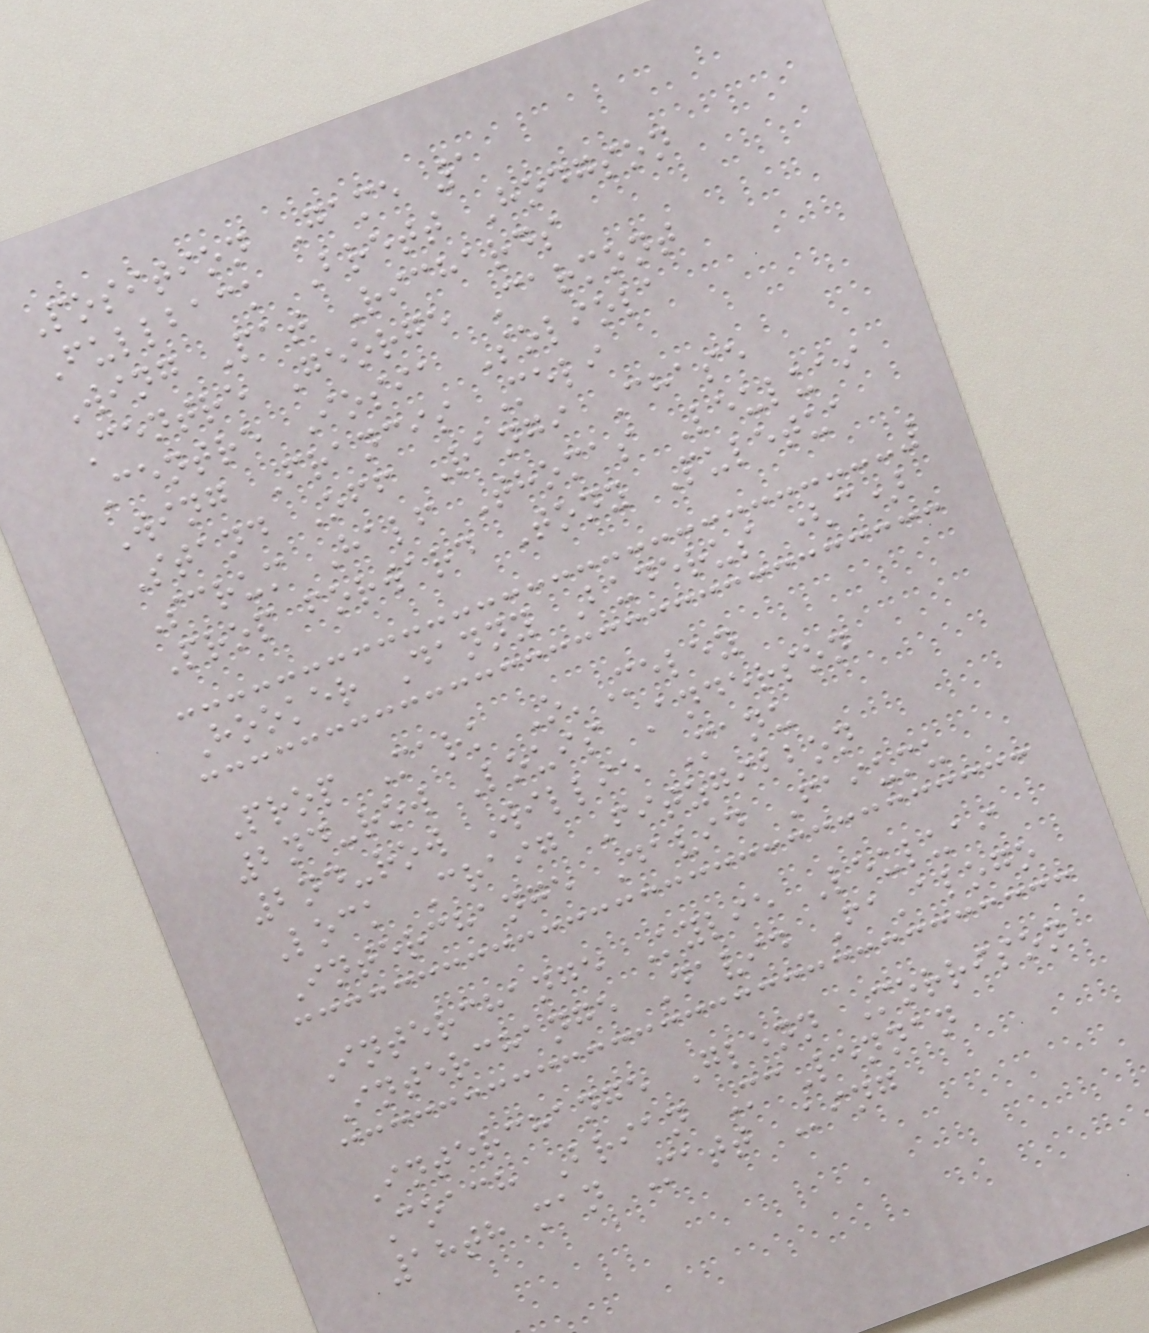Position Game 1
Fullback Brett Hodgson
Wing Pat Richards
Centre George Carmont
Centre Iosia Soliola
Wing Francis Meli
Stand Off Rangi Chase
Scrum Half Thomas Leuluai
Prop forward Tony Puletua
Hooker Danny Buderus (c)
Prop Mark O'Meley
2nd-row Louis Anderson
2nd-row Willie Manu
Lock Craig Fitzgibbon
Interchange David Faiumu
Interchange Kylie Leuluai
Interchange David Fa'alogo
Interchange Glenn Morrison
Coach Brian McLennan
18th man Matt King
